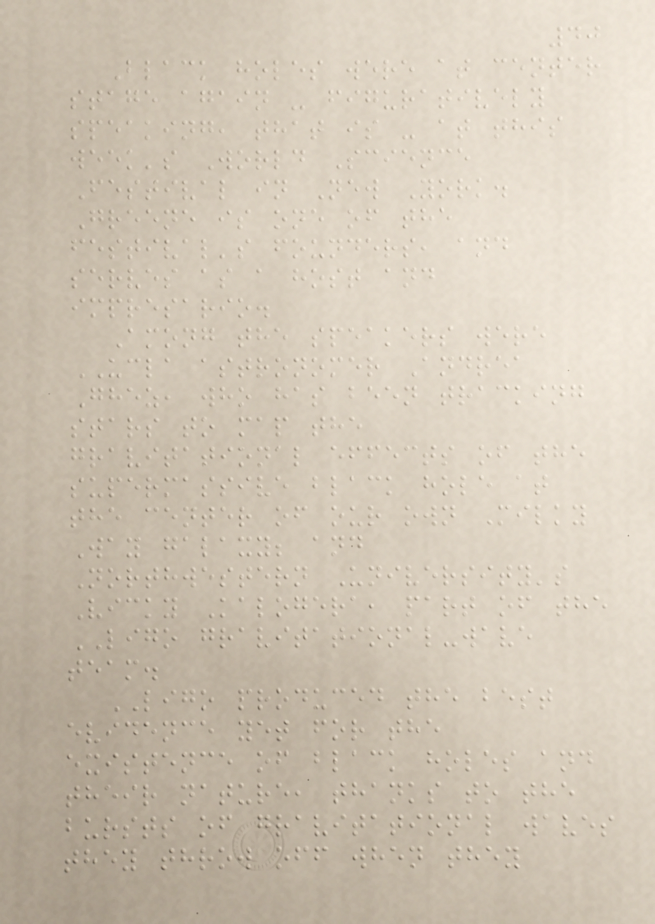40
Black holes were at center
stage again - figuratively
speaking, that is - at this
week's World Science
Festival in New York.
Greene is one of the
festival's founders, and
serves as a host and
impresario.
Among the speakers were
UCLA astronomer Andrea
Ghez, who has been tracking
stars to map the
gravitational effects of the
supermassive black hole at
the center of our own Milky
Way galaxy; and
Northwestern University's
Vicky Kalogera, part of the
LIGO gravitational-wave
team.
LIGO produced the best
evidence yet for the
existence of black holes and
their nature, thanks to the
bursts of gravitational waves
they throw off when they
